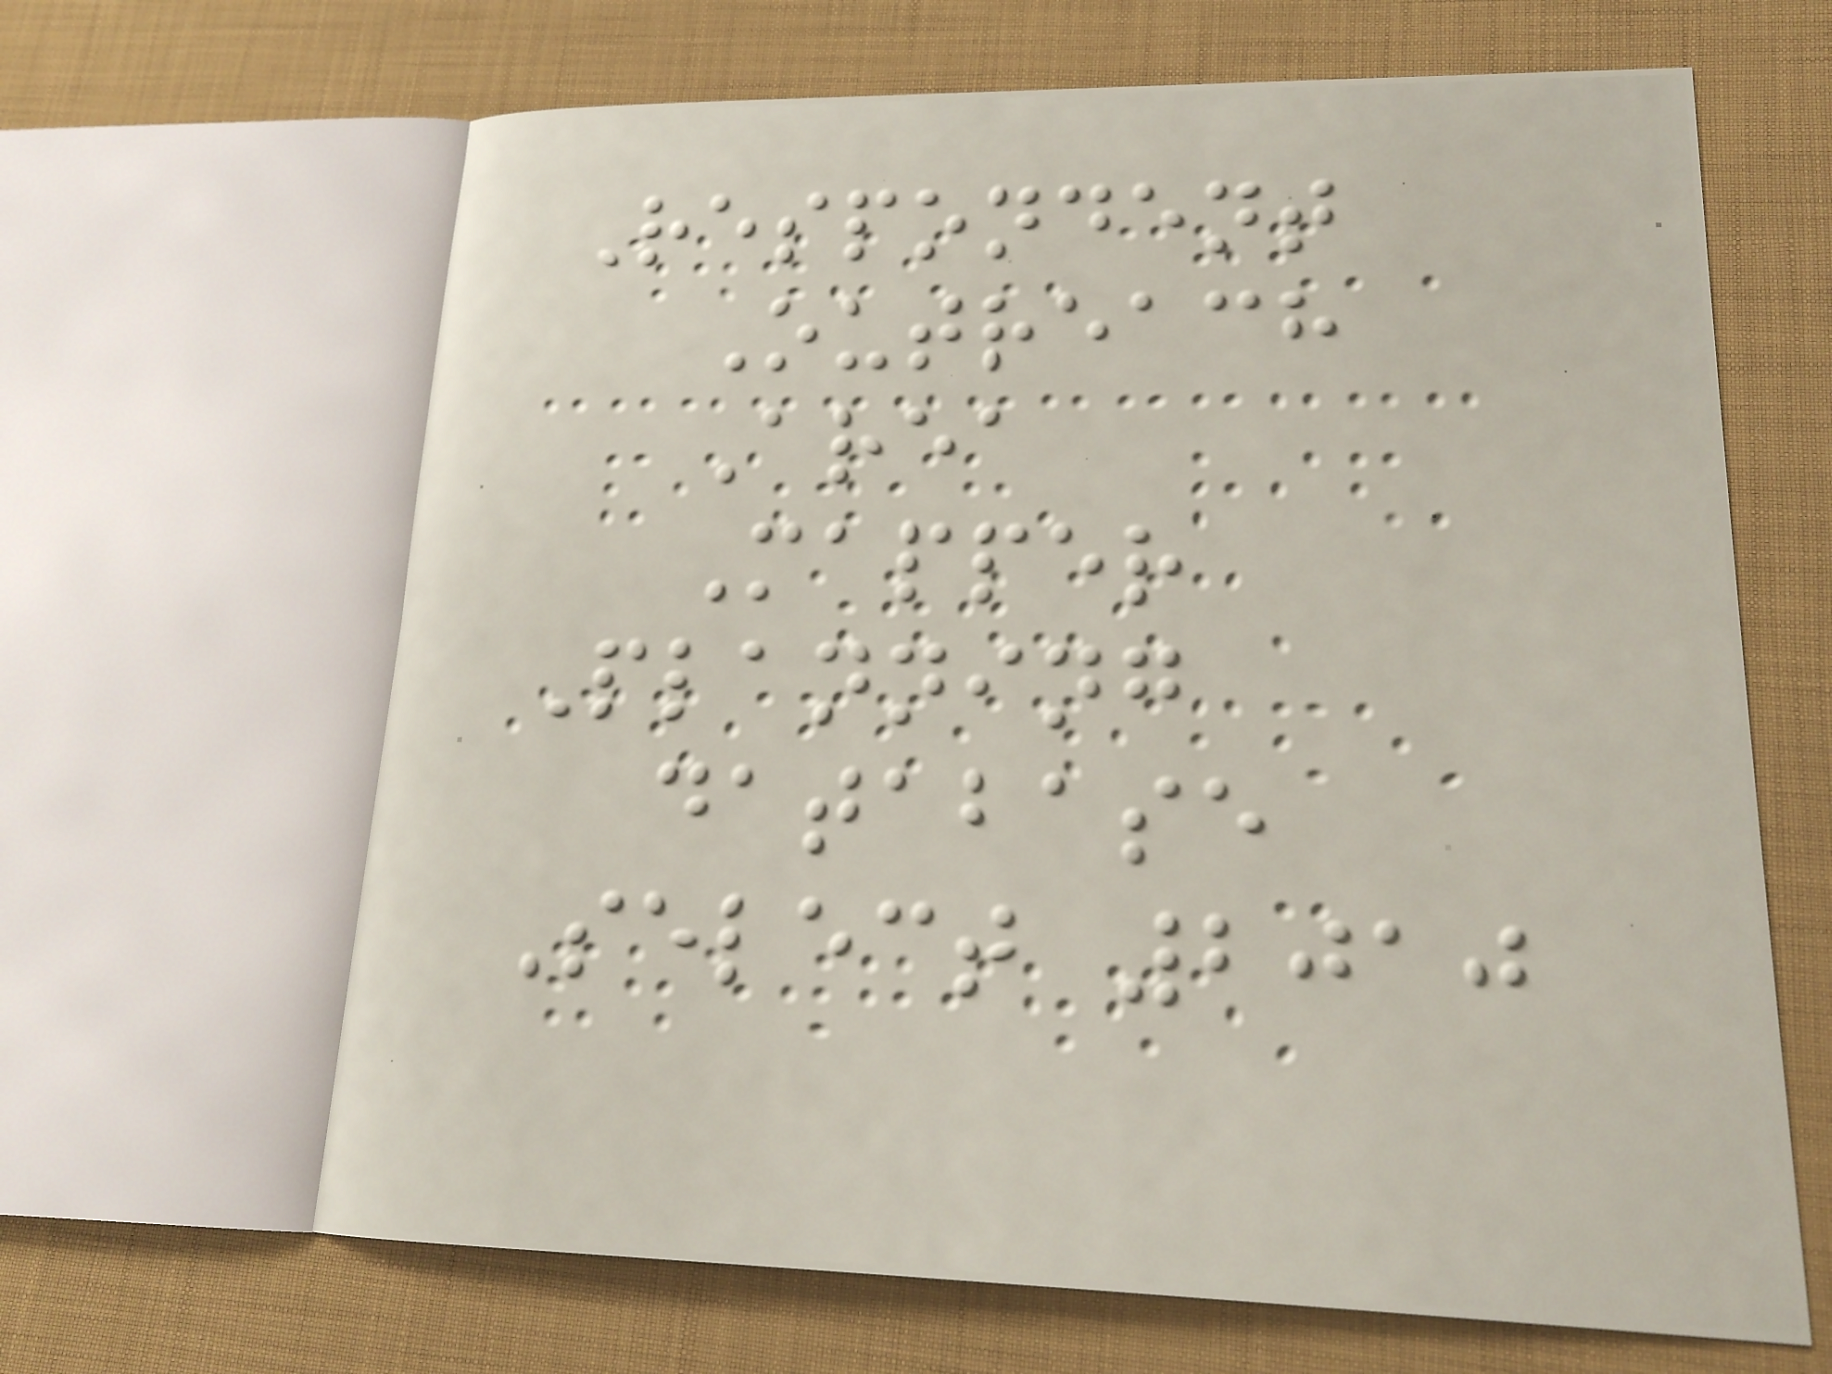Respondent
Outreach
Area
Mapper
Planning
database
Select 2010
